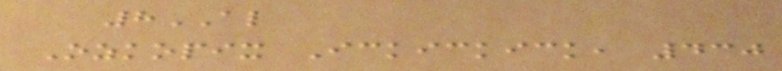8AL
Ozkopix Ickickick, 430
